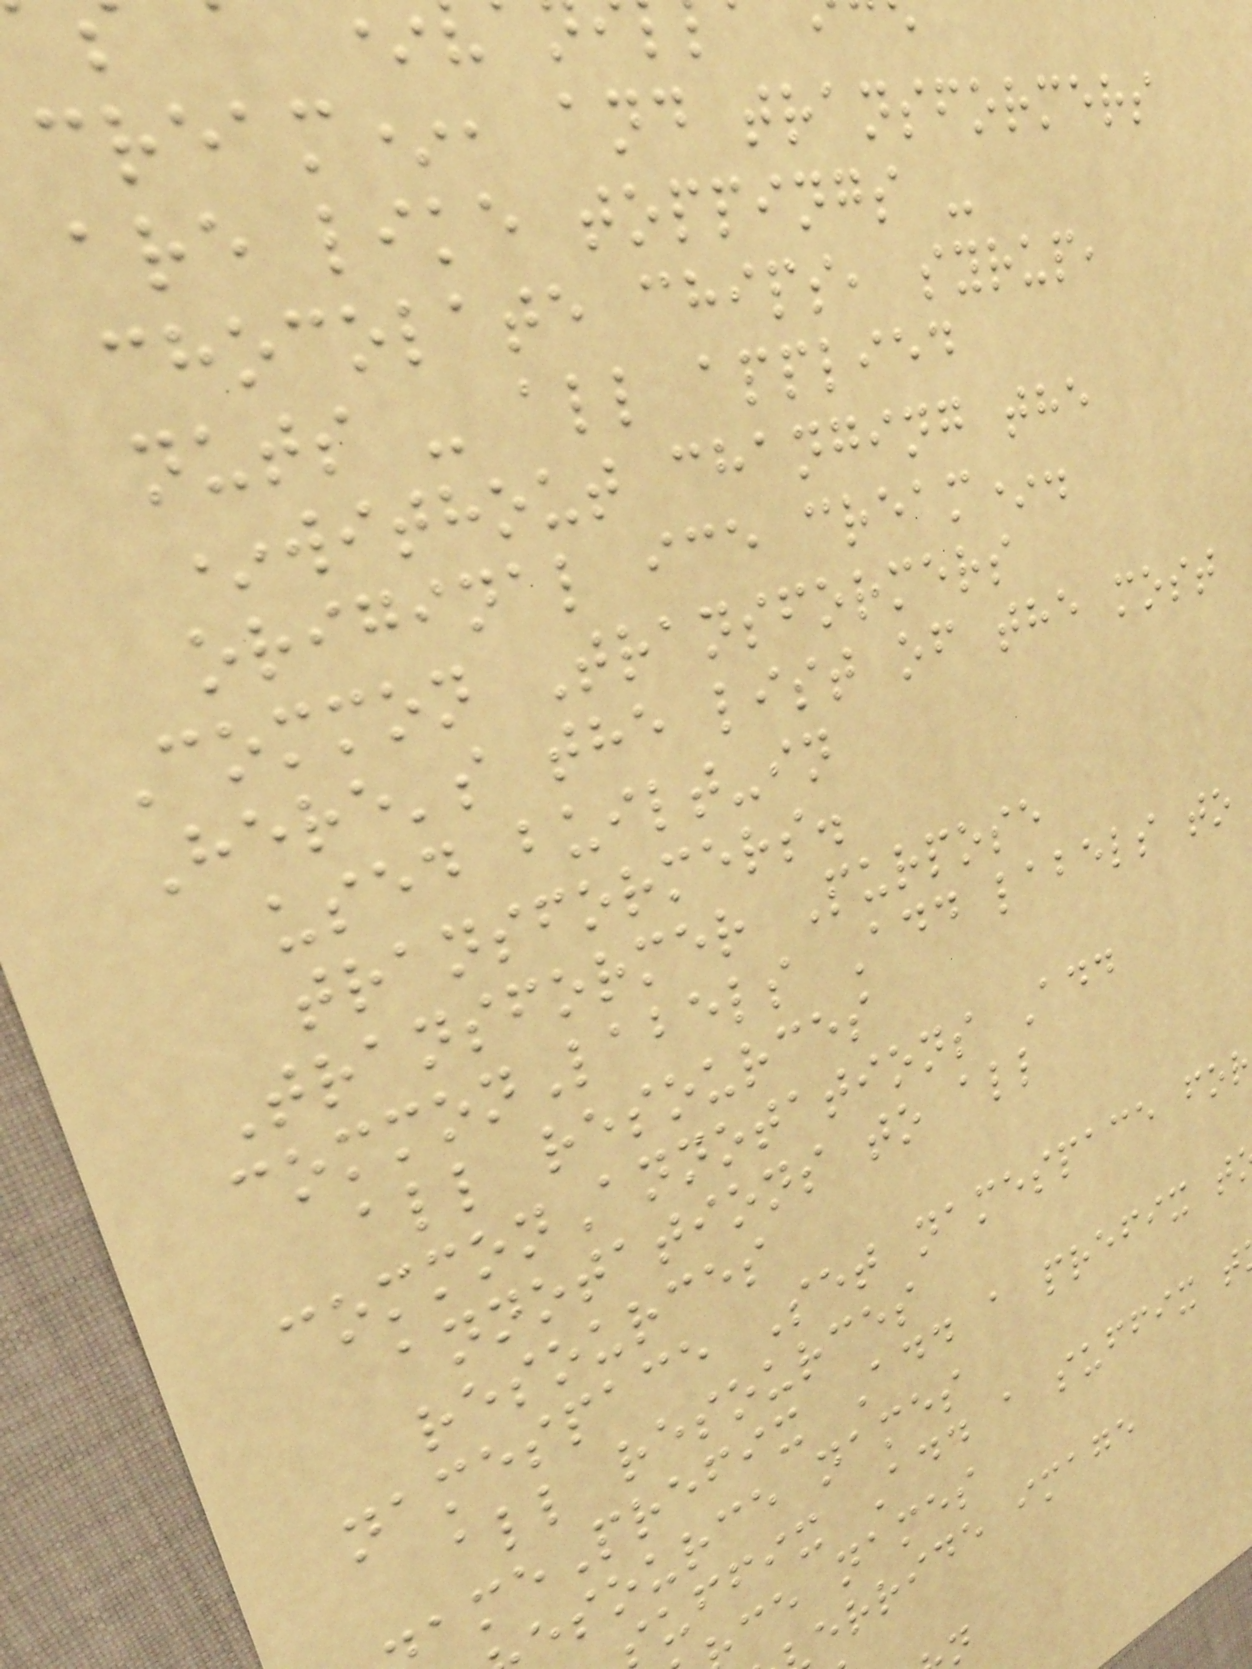cream*, and transformers
are like toppings -
chocolate chips, syrup,
nuts - all applied
*without changing the
original ice cream*.
Common Transformers
Here's the list of the most
used built-in
transformers.
Transformer Purpose
commonLabels Add labels to
all resources
commonAnnotations Add
annotations to all
resources
namespace Set namespace for
all resources
amePrefix Add a prefix t
esource names
uffix Add a suffix t
ce names
erride image
